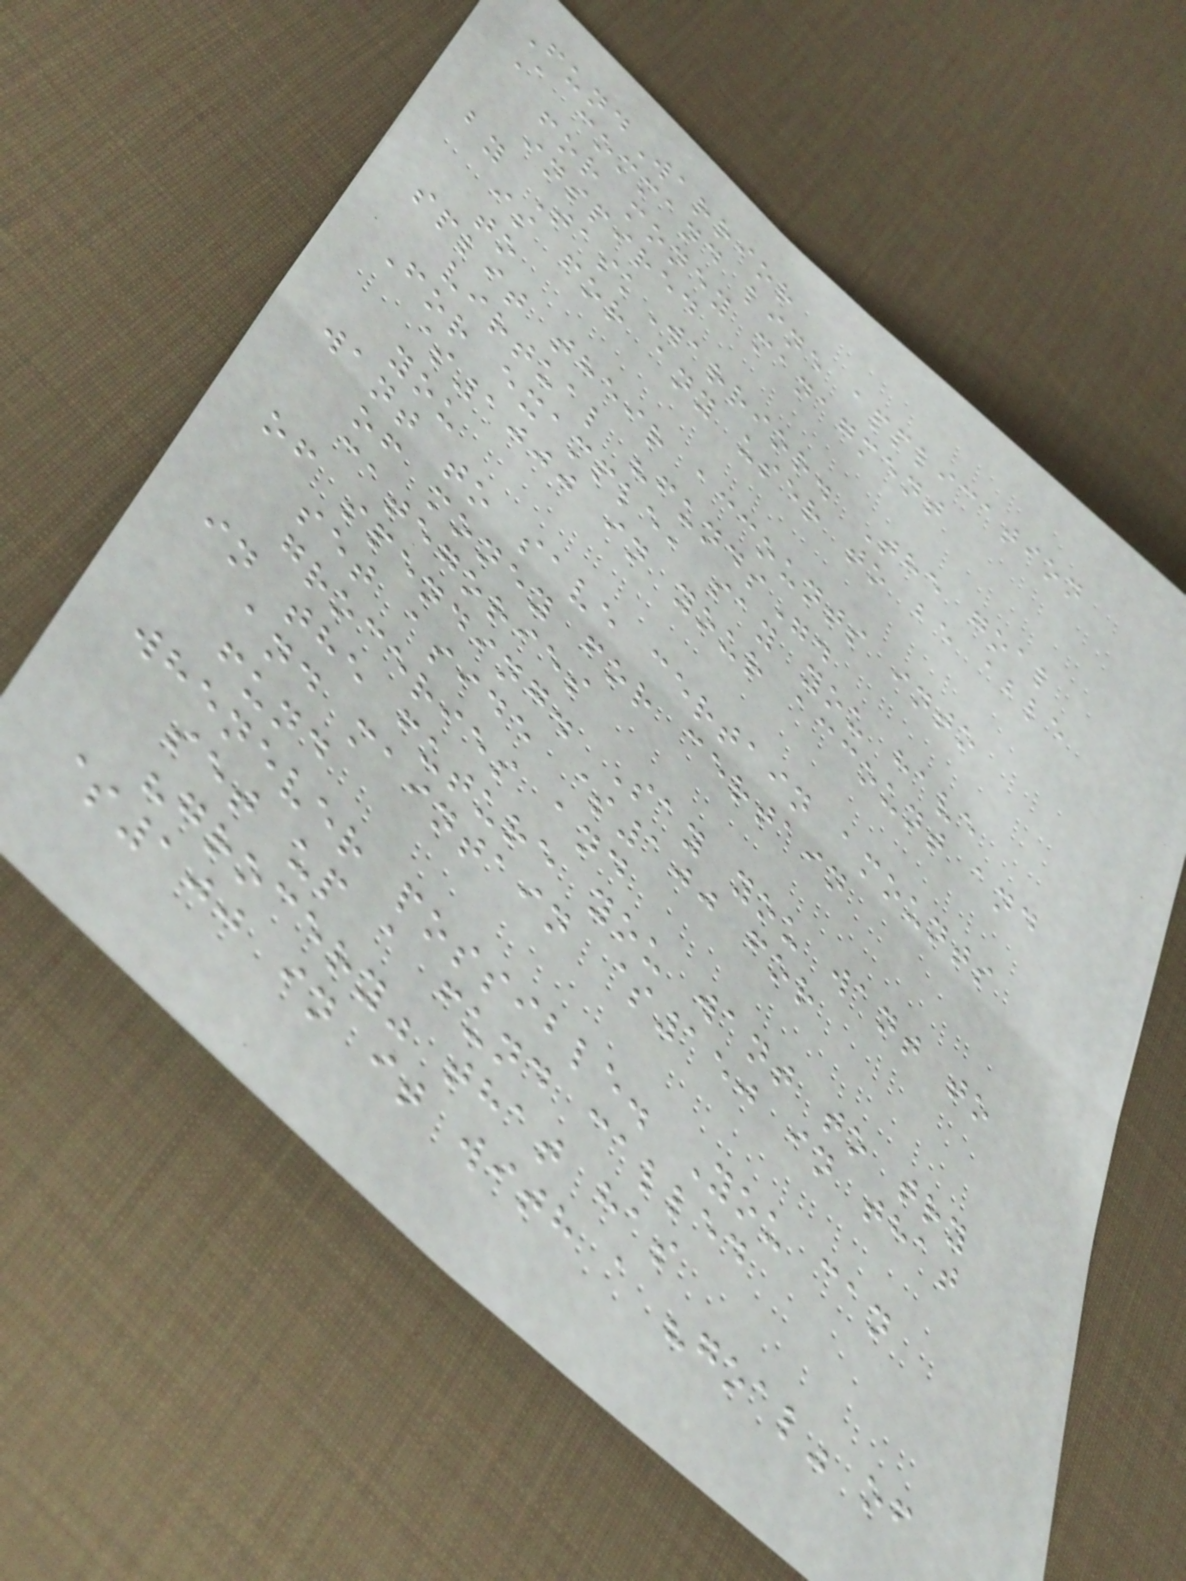FundWarrior
A command line application
for money managment
inspired
by TaskWarrior. The goal
is for any user to be able
to
split their accounts into
virtual "funds".
For example, say you have
$1000 in your account and
you
want to save certain amounts
of money for certain
categories
of spending. Say you want to
set aside $100 for
groceries and
in the future you want to try
and maintain $150 in that
fund
whenever possible. You can
set up a fund called
"grocery" that has
$100 in it with a "goal" of
